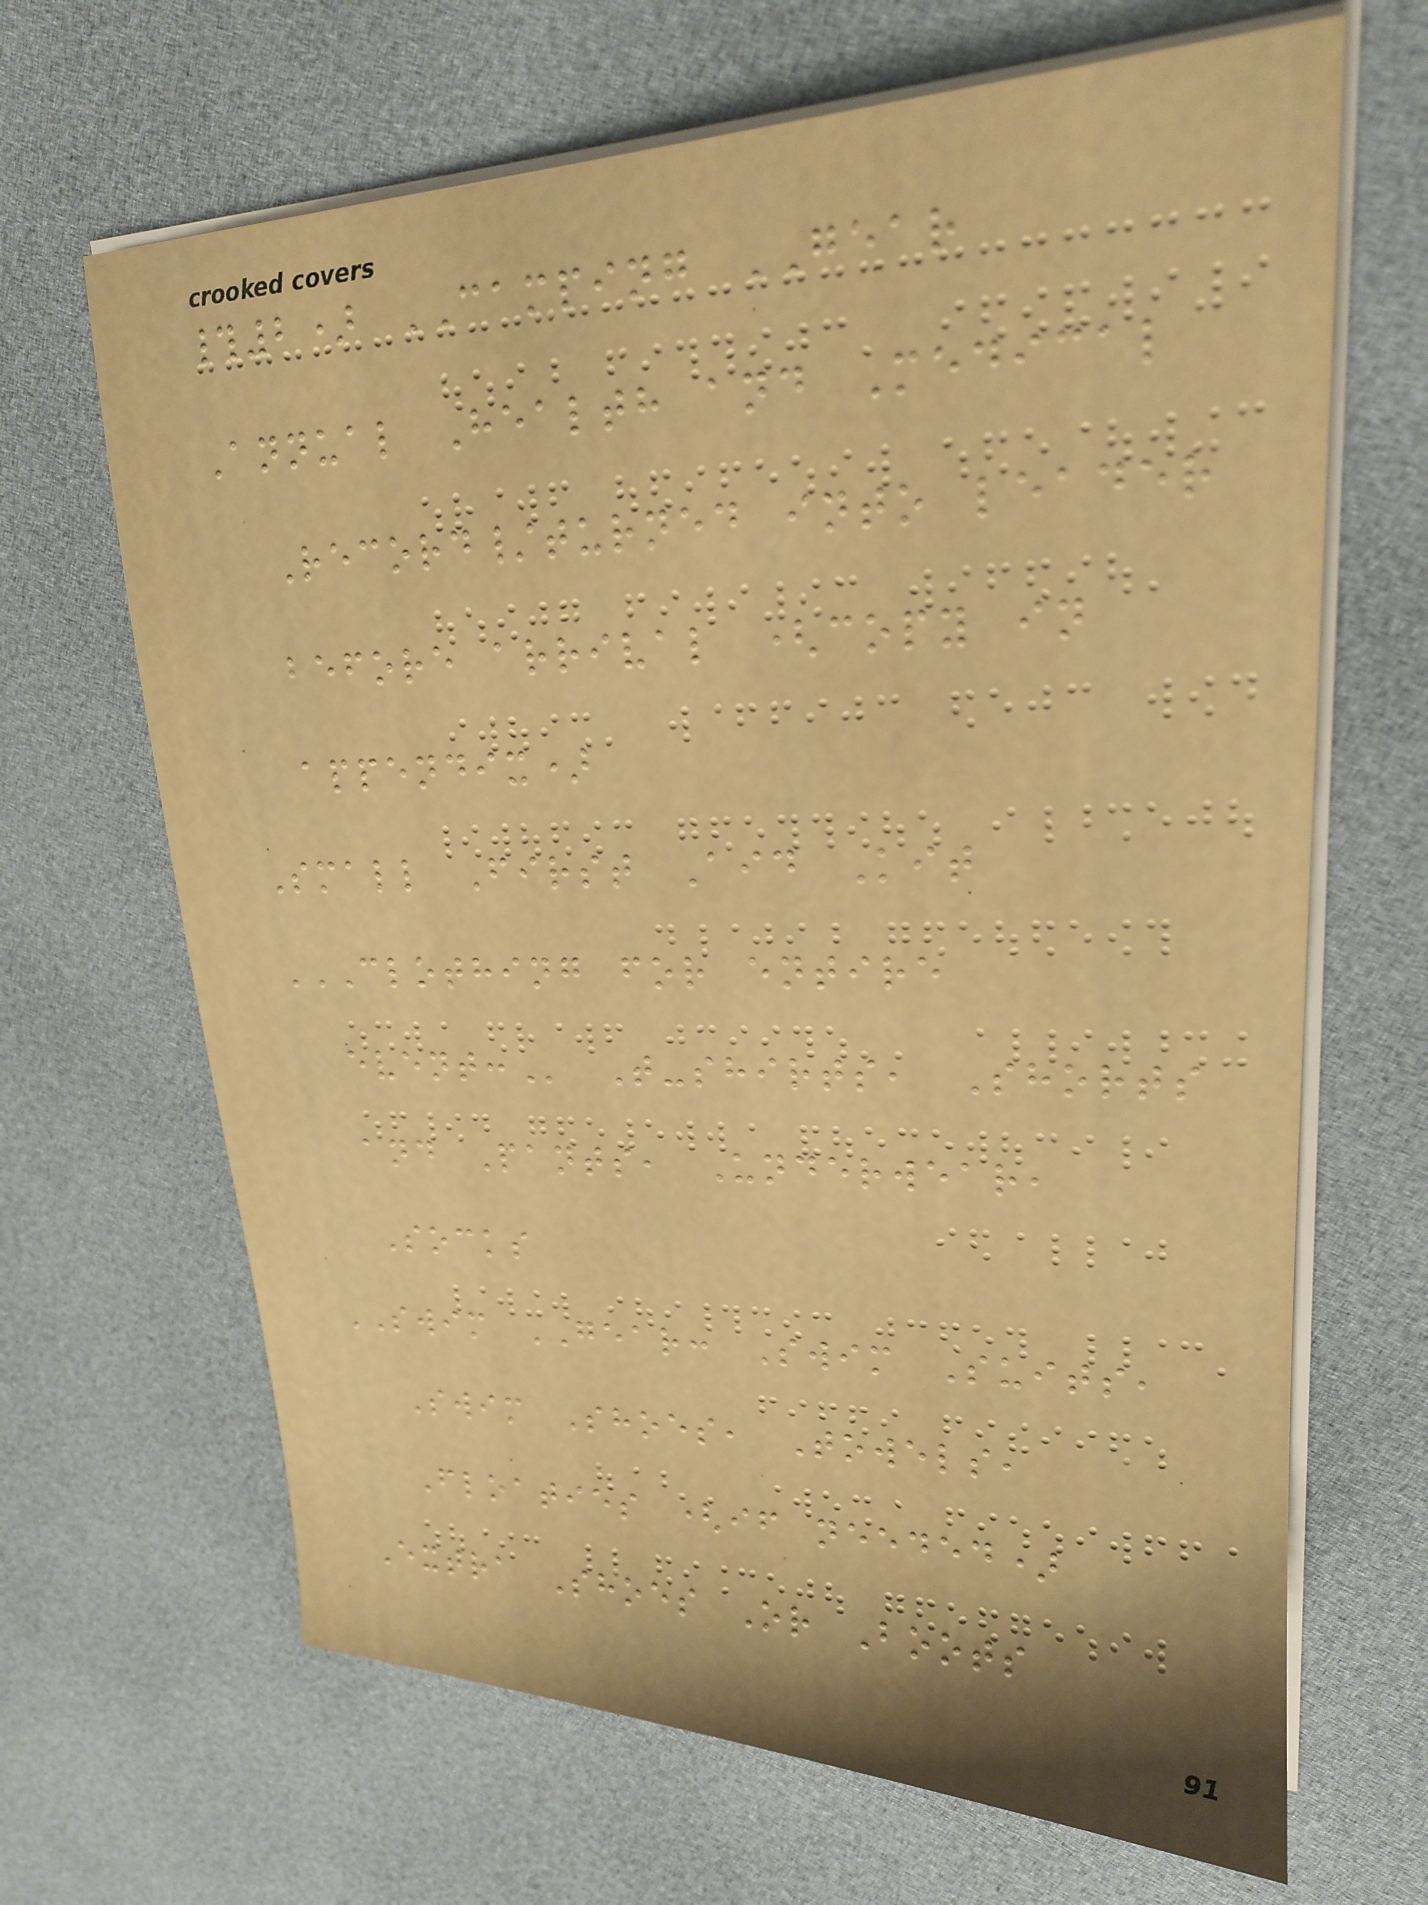#2) CAMPING GEAR
Annual Health and Medical
Record/turned into leader
before arrival (copy in
appendix)
Small First Aid Kit
CLOTHING FOR ENTIRE
EVENT: T-shirts, Shorts
and Pants, Underwear,
Socks
SWIM GEAR: Swim Suits,
Swim Shoes, Towels,
Floaties (if needed)
Extra Shoes Or Boots
